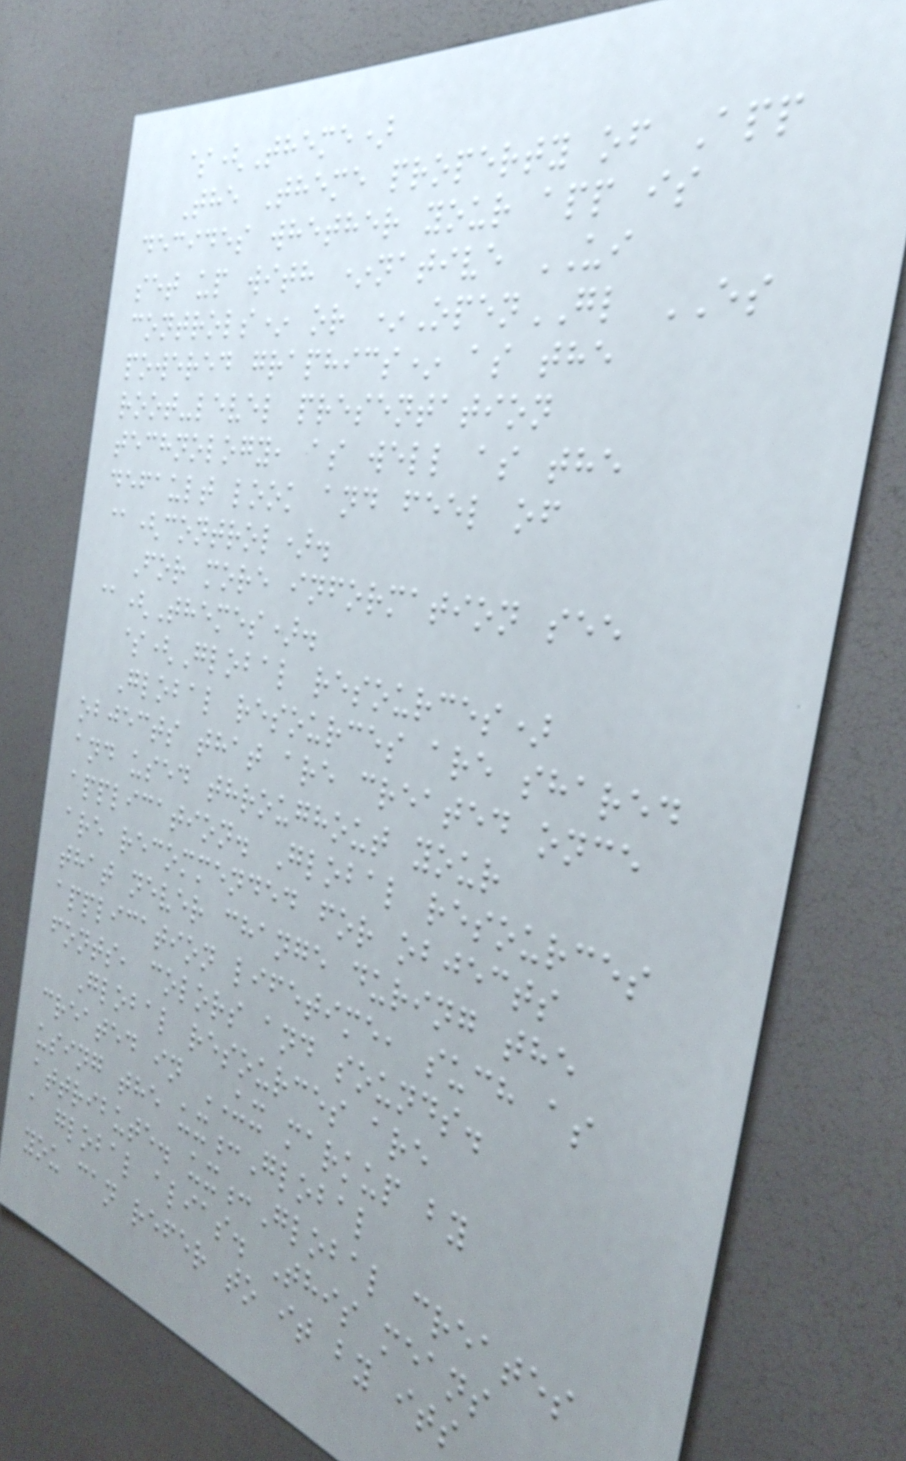$(Theme)
The Theme property of App
decides whether your app is
set up with *native UI
controls* or *OpenGL ES
powered graphics* as the
root-level presentation
technology, as well as the
default look and feel of
@(control).
For more information see
@(Themes).
$(Global resources)
Global resources are shared
objects that are created once
and used throughout your
application. Global resources
are recommended for objects
that never change during the
application lifetime, such as
fonts, colors and sounds.
Global resources are
created in UX markup by
using the ux:Global
attribute. ux:Global creates
a global alias. This means
you can refer to it by its
